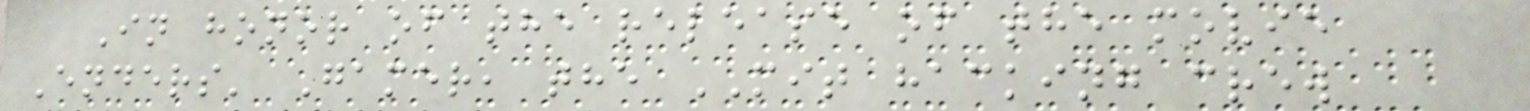In honor of the release of the movie
Enders' Gamer, the MIT hacking crew
